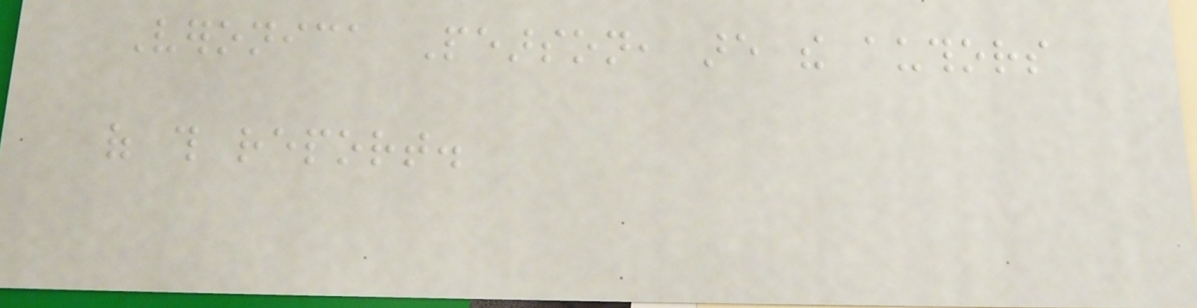Veronica Pearson, are the authors
of this report.
